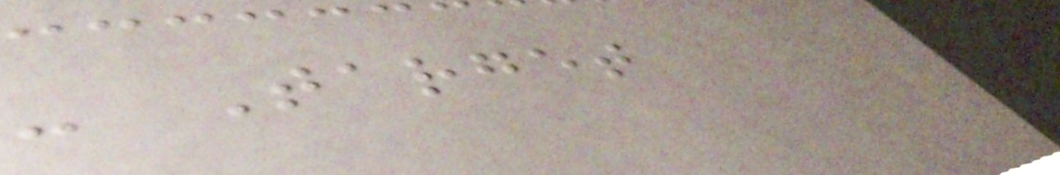- Target
